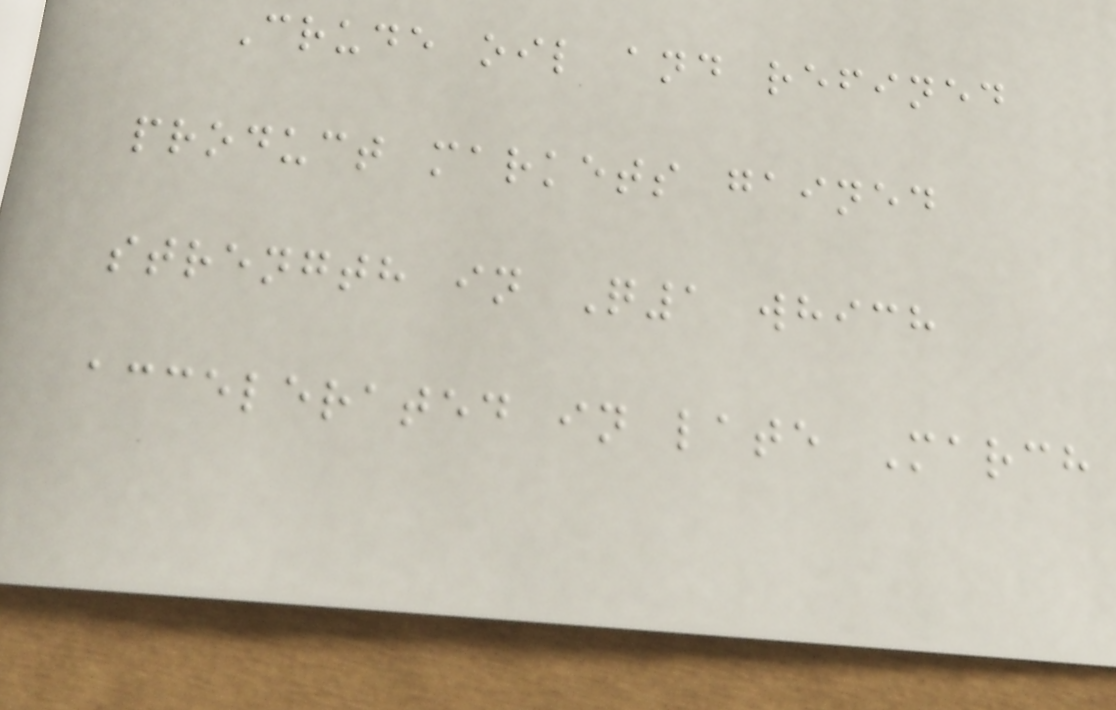Crude oil and refined
product markets gained
strength in Q1 which
accelerated in late March
